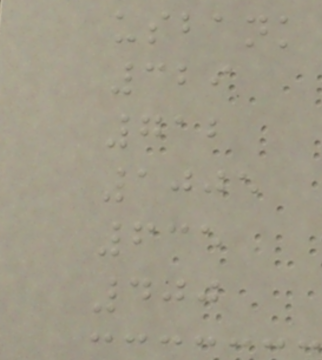usbank
329
712
1005
635
400
